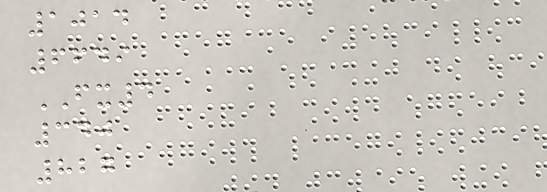1014
6649
FX4
340
827
